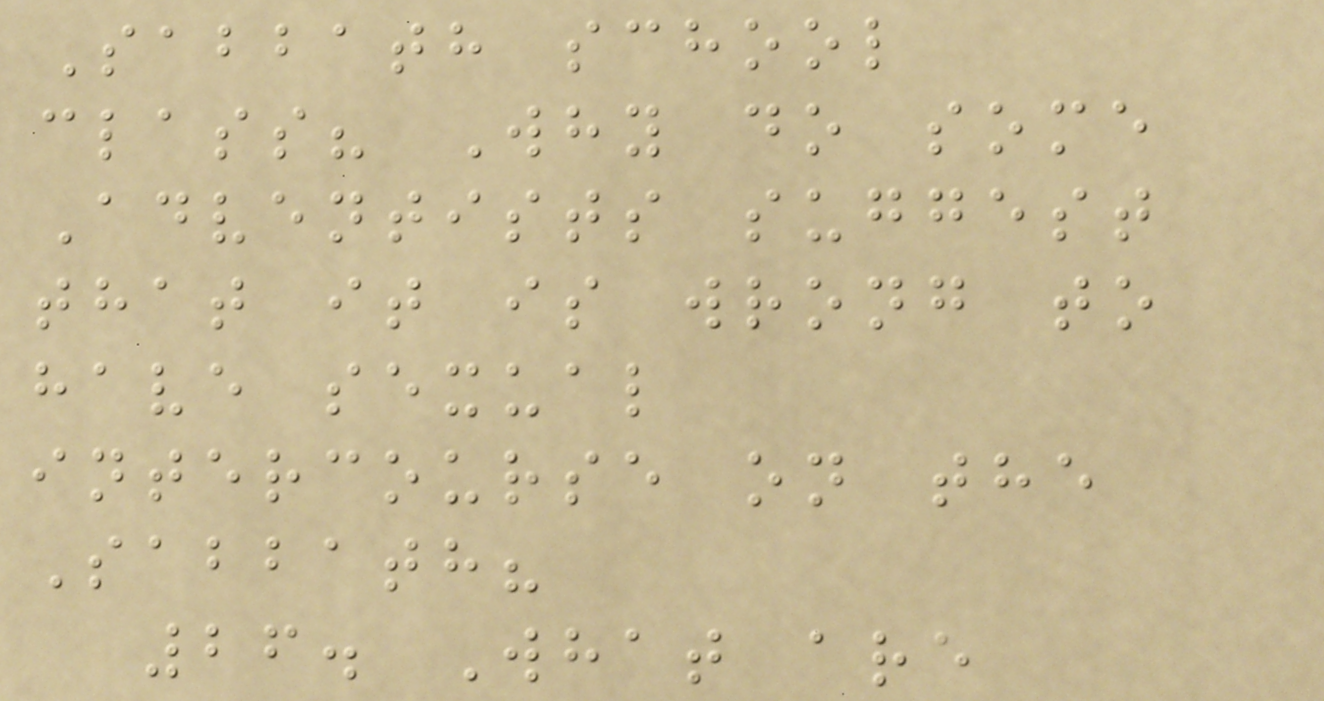Sabbath school
class? Why do some
Adventists suggest
that it is wrong to
have sexual
intercourse on the
Sabbath?
26. What are
